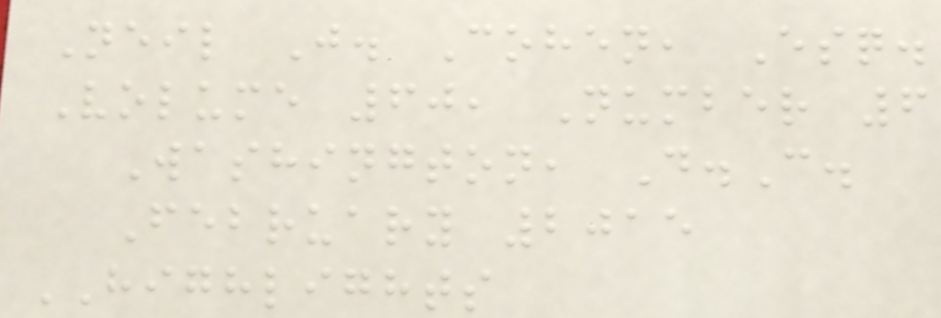Neil J. Cohen, Esq.
Volume 60, Number 6
Washington, D.C.
February 2015
HIGHLIGHTS
